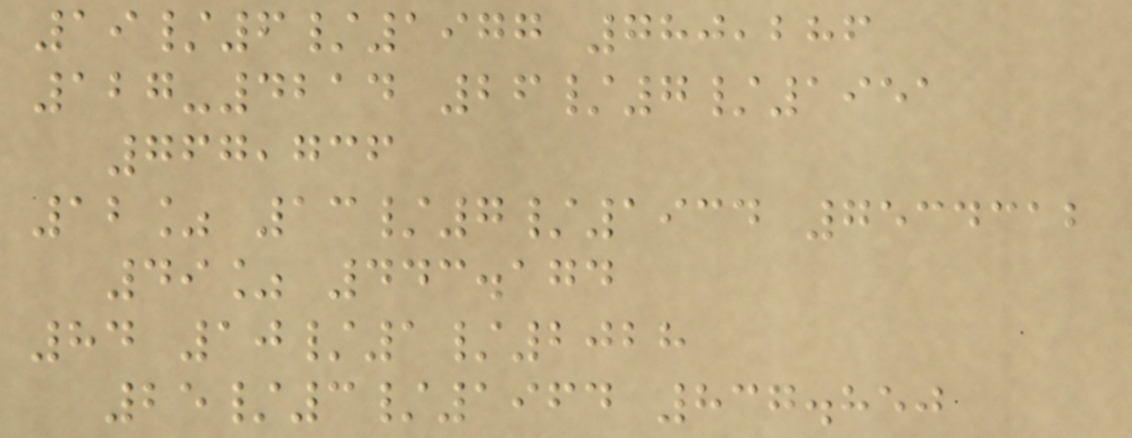19/6/1977 780,286
127-4214 26/7/1951
767,736
12% 13/7/1934 7534312
49% 443.174
84 10/1/2028
25/3/1964 837.850
